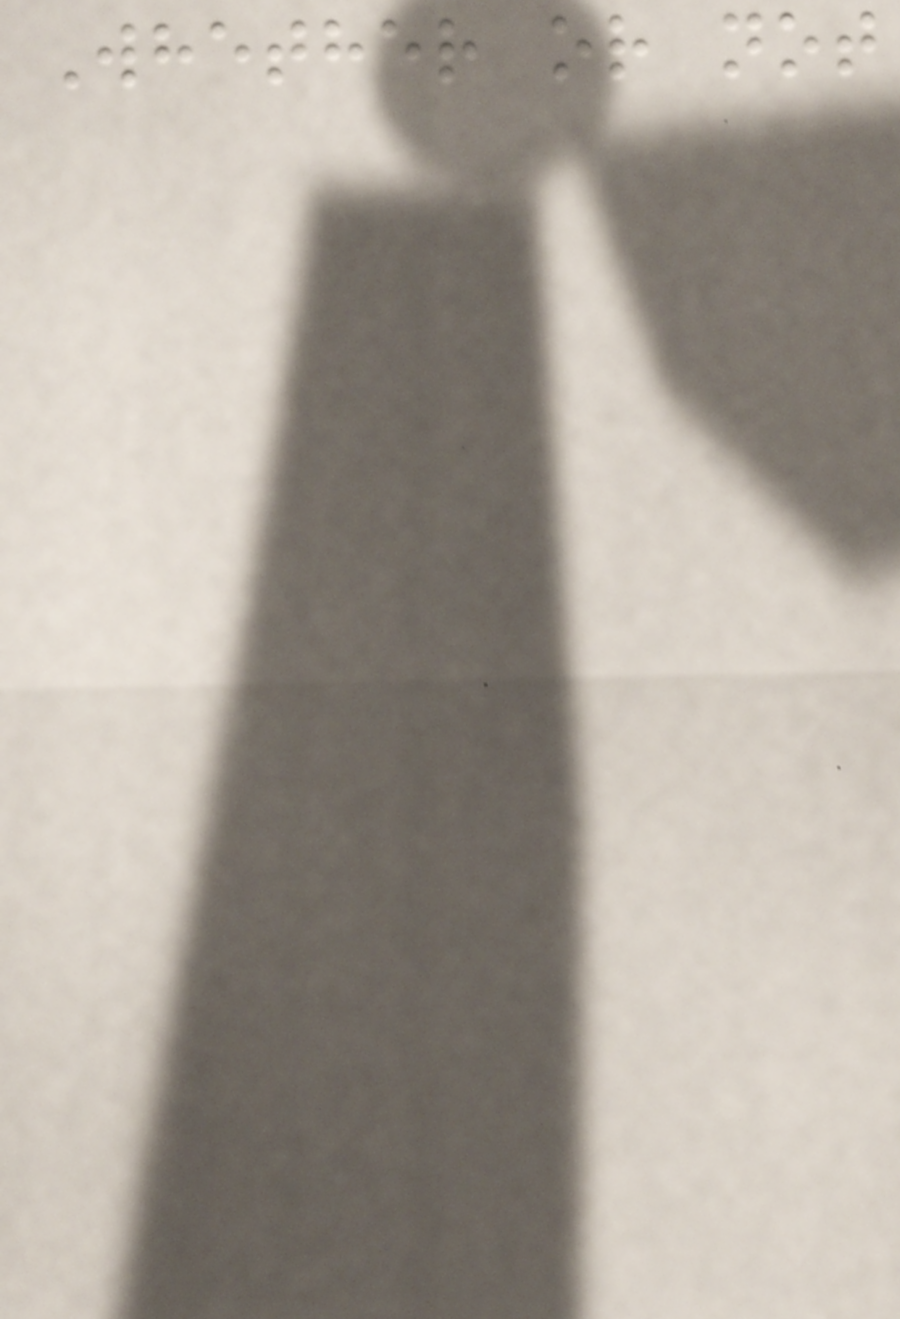Whether or not
